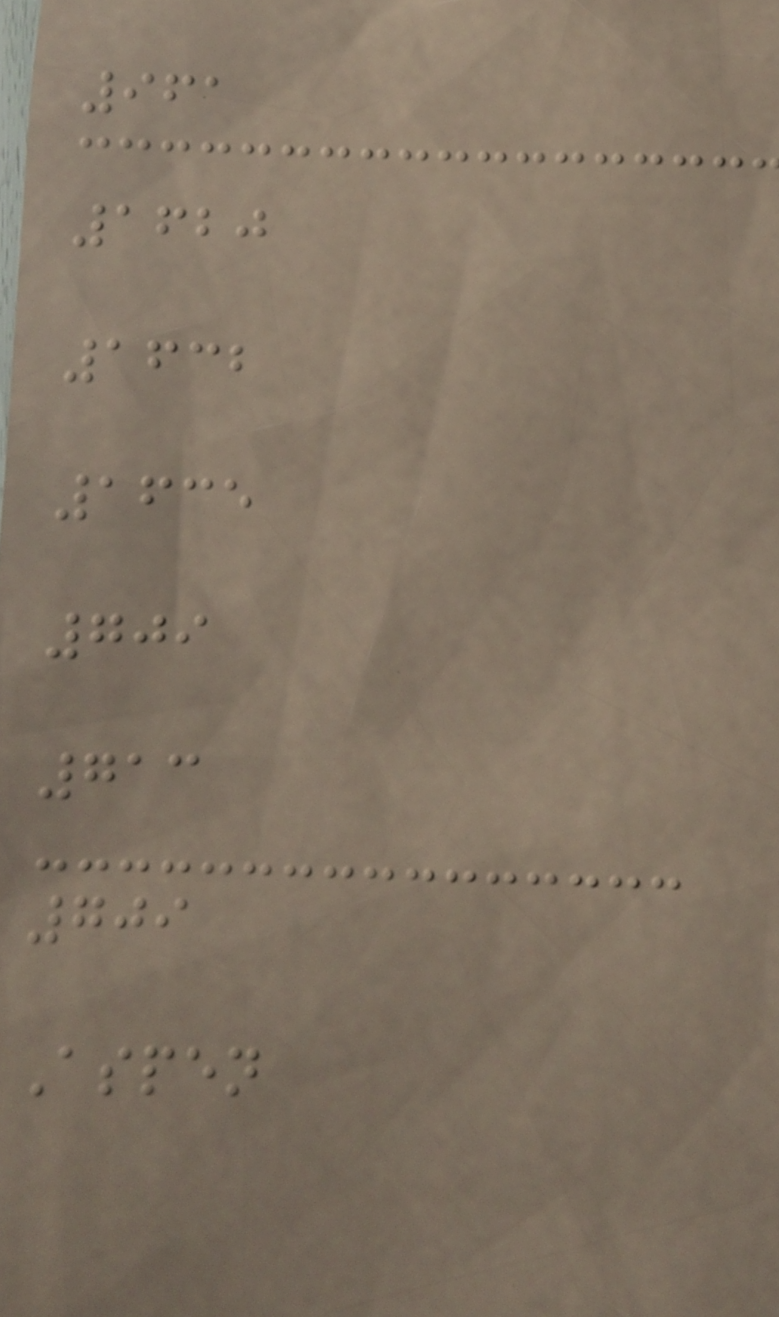961
1620
1632
1635
709
713
709
Aspen
